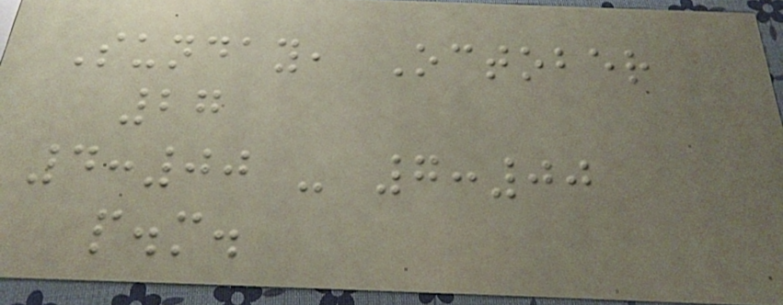Sunday, October
27
4:00 - 7:00
p.m.
